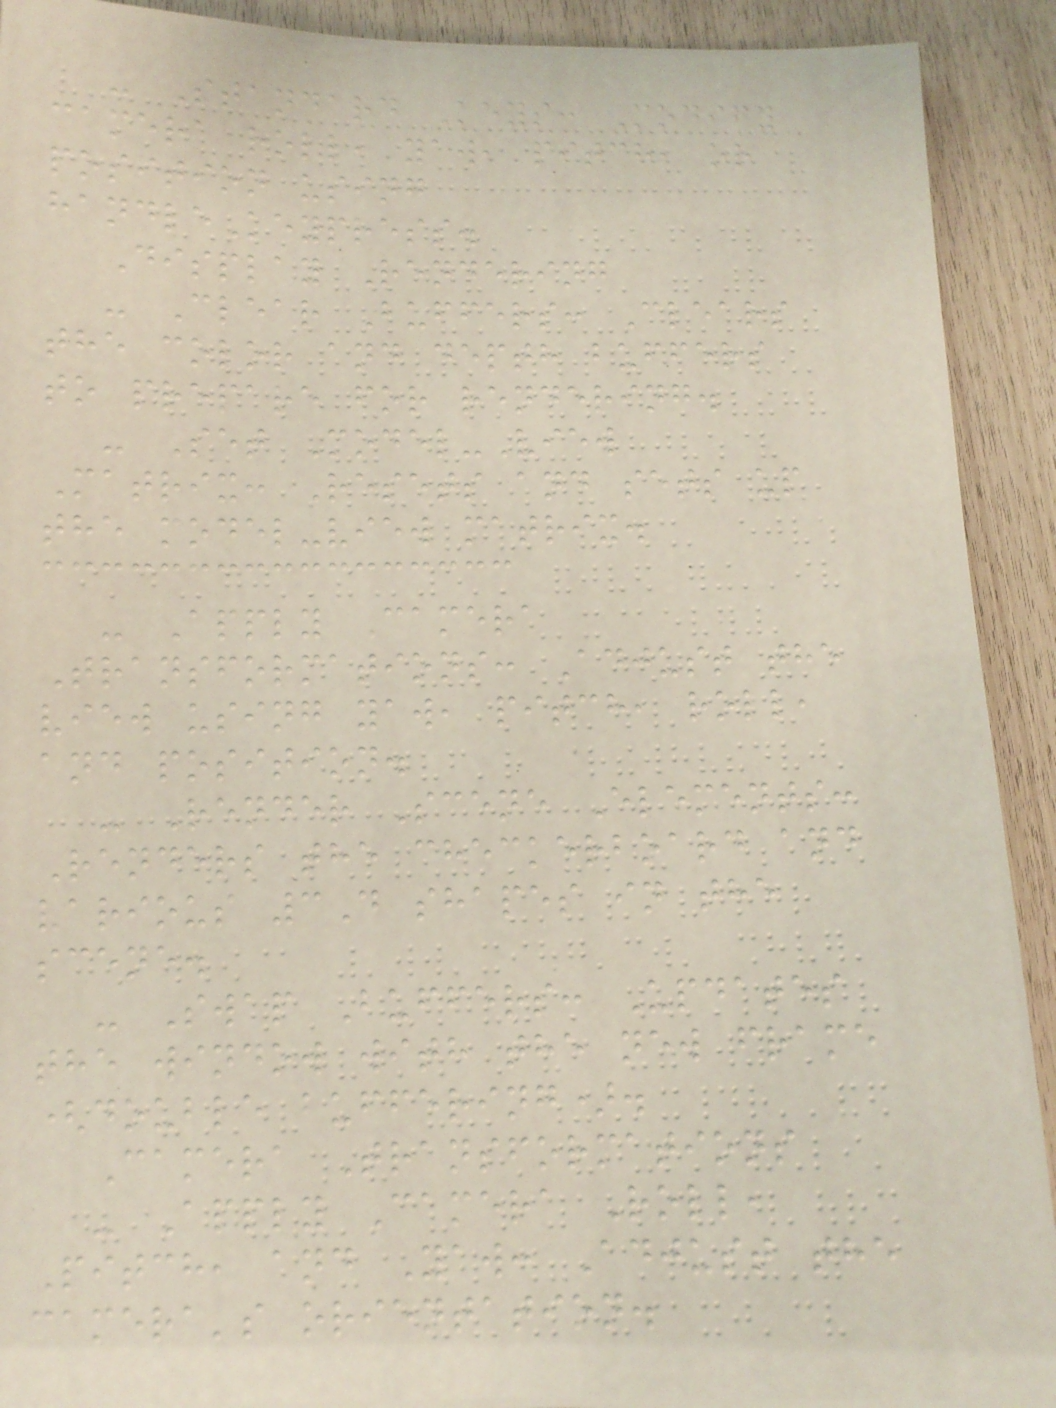- Standard Keys: Modify
camera roll, yaw, pitch, or
position using
handleKeypress.
Display Rendering
- Clear Buffers: Clears
the color and depth buffers
to prepare for rendering.
- Set Model-View
Matrix: Resets and sets up
the model-view matrix.
- Apply Camera
Transformations: Adjust the
view using yaw, pitch, roll,
and position.
- Render Scene Elements:
Renders the checkerboard and
various 3D shapes in the
scene.
- Swap Buffers: Updates
the window with the new frame
(double buffering).
Camera Transformations
- Apply Camera Roll,
Pitch, and Yaw: Adjust the
camera's orientation.
